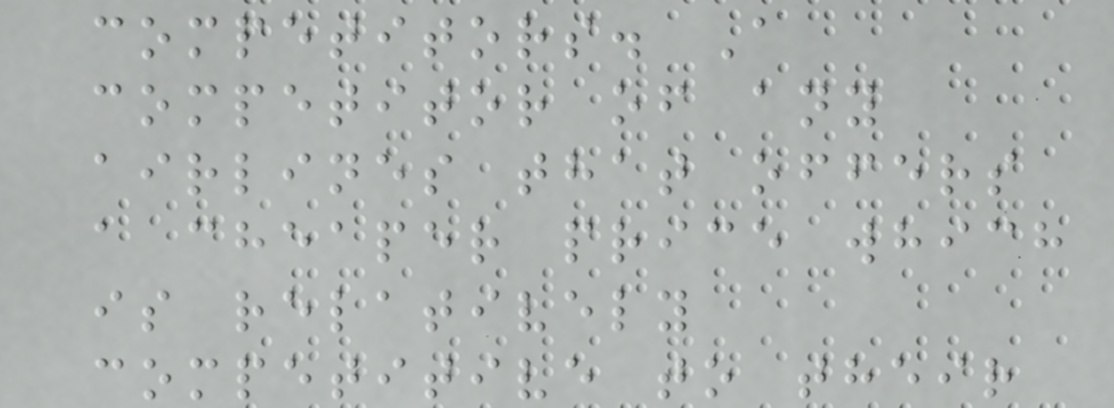competitors. A
competitor of any
airlines that offers
a cheaper price which
is relatively
competitive to their
